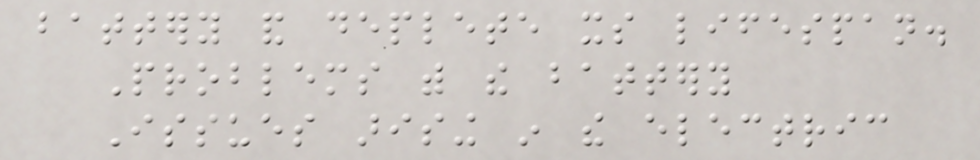battery and deplete its lifespan.
Problems with the battery
Issues arising in the electric
